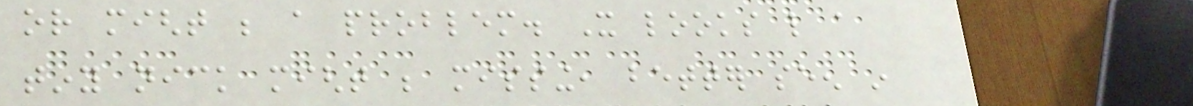or might be a problem. It looks like a
tiny nick might be missing, better seen in
